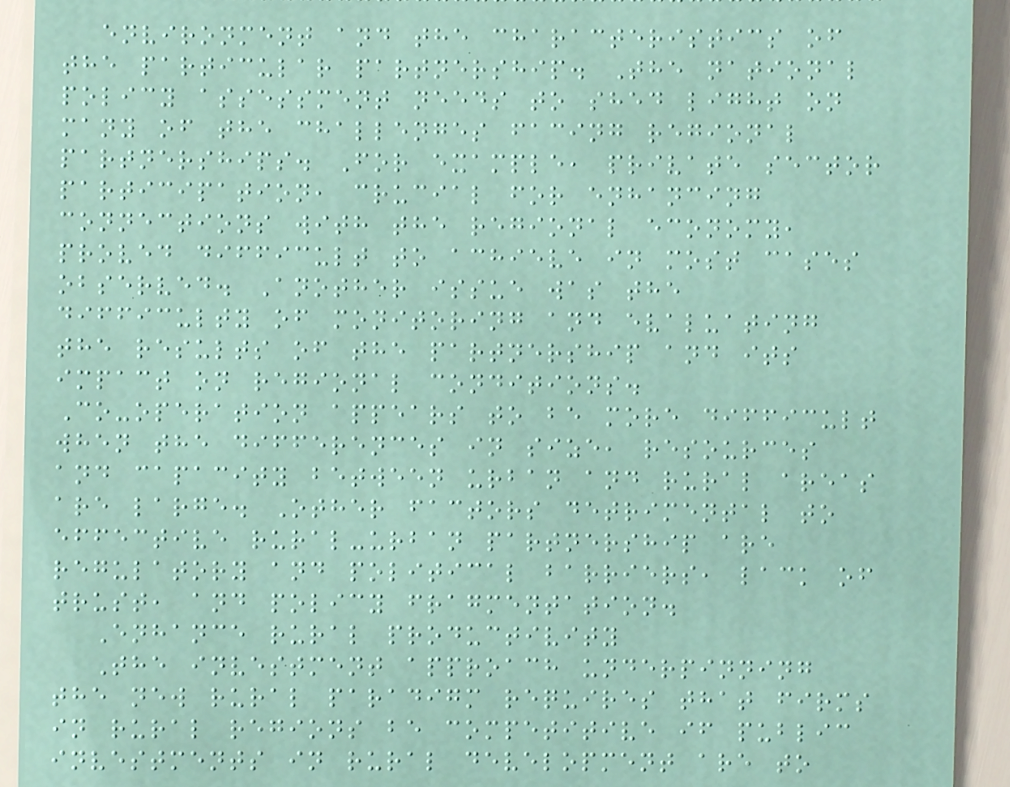environment and the characteristics of
the particular partnership. The national
policy assessment needs to shed light on
many of the challenges facing regional
partnerships. For example, private sector
participation, crucial for enhancing
connections with the regional economy,
proved difficult to achieve in most cases
observed. Another issue was the
difficulty of monitoring and evaluating
the results of the partnership and its
impact on regional conditions.
Co-operation appears to be more difficult
when the differences in size, resources
and capacity between urban and rural areas
are large. Other factors detrimental to
effective rural-urban partnership are
regulatory and political barriers, lack of
trust, and policy fragmentation.
Enhance rural productivity
The investment approach underpinning
the new rural paradigm requires that firms
in rural regions be competitive if public
investments in rural development are to
